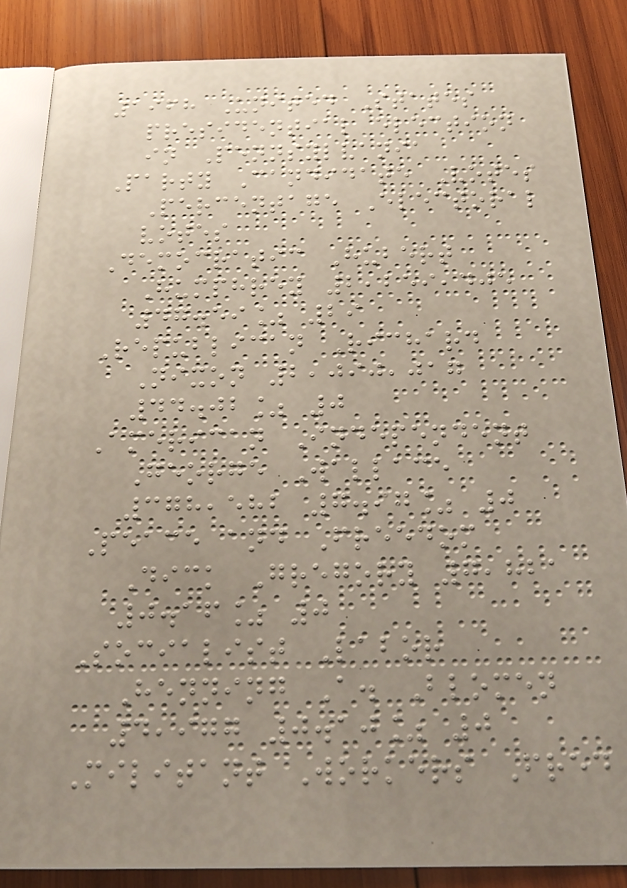1968 United States
presidential election
in Pennsylvania
Party Candidate Votes
Percentage Electoral
votes
Democratic Hubert
Humphrey 2,259,405
47.59% 29
Republican Richard
Nixon 2,090,017
44.02% 0
American Independent
George Wallace
378,582 7.97% 0
Peace and Freedom
Dick Gregory 7,821
0.16% 0
Socialist Labor
Henning A. Blomen
4,977 0.10% 0
Militant Workers Fred
